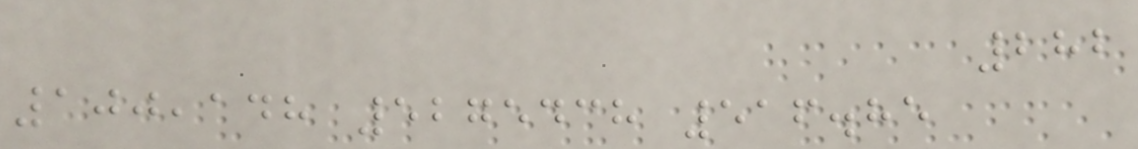282
100,148 5275438 516.85
